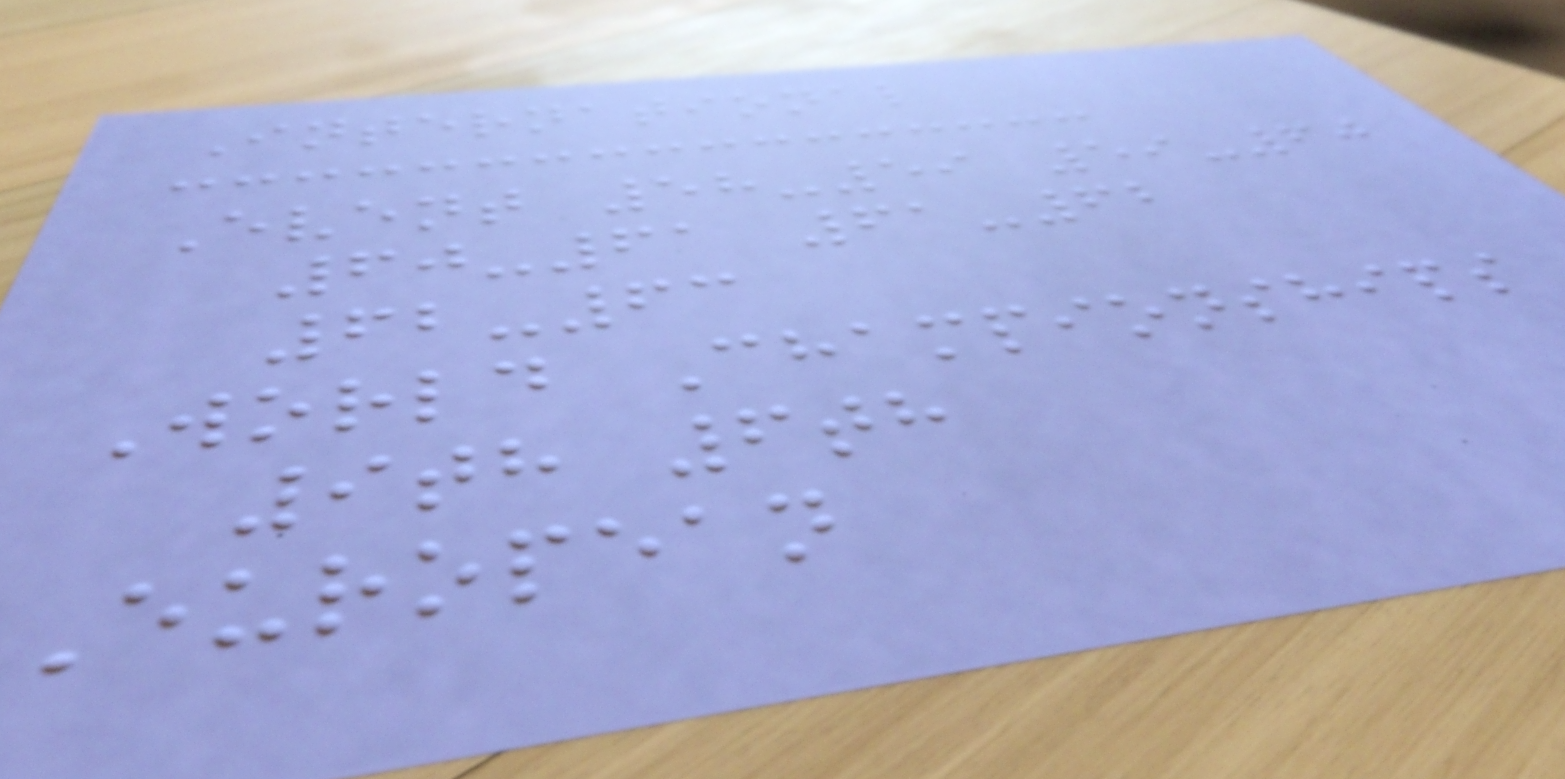International
Event 58-59 59-60
60-61 61-62
62-63
World Championships
9th 6th
European
